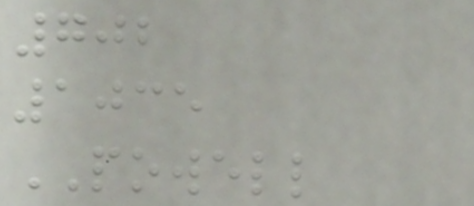702
1035
POWELL
